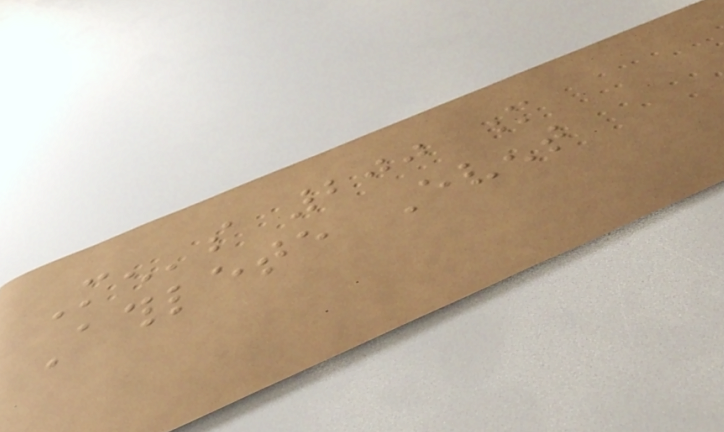Men's 200 m
Athlete Event
